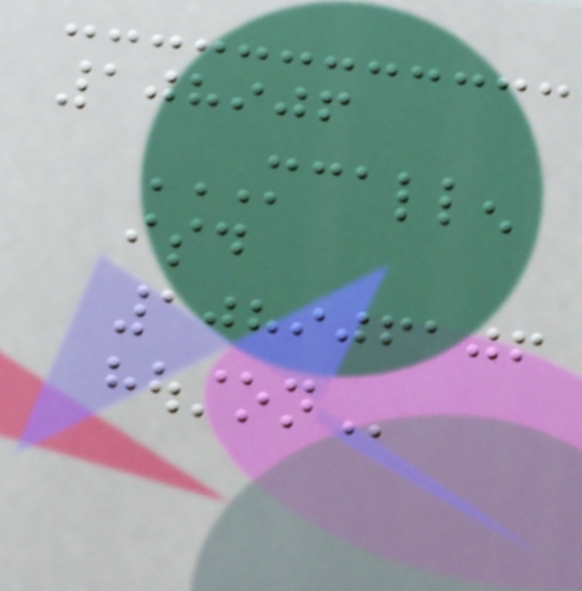108906
MCALLEN
ISD
108906106
HOUSTON
